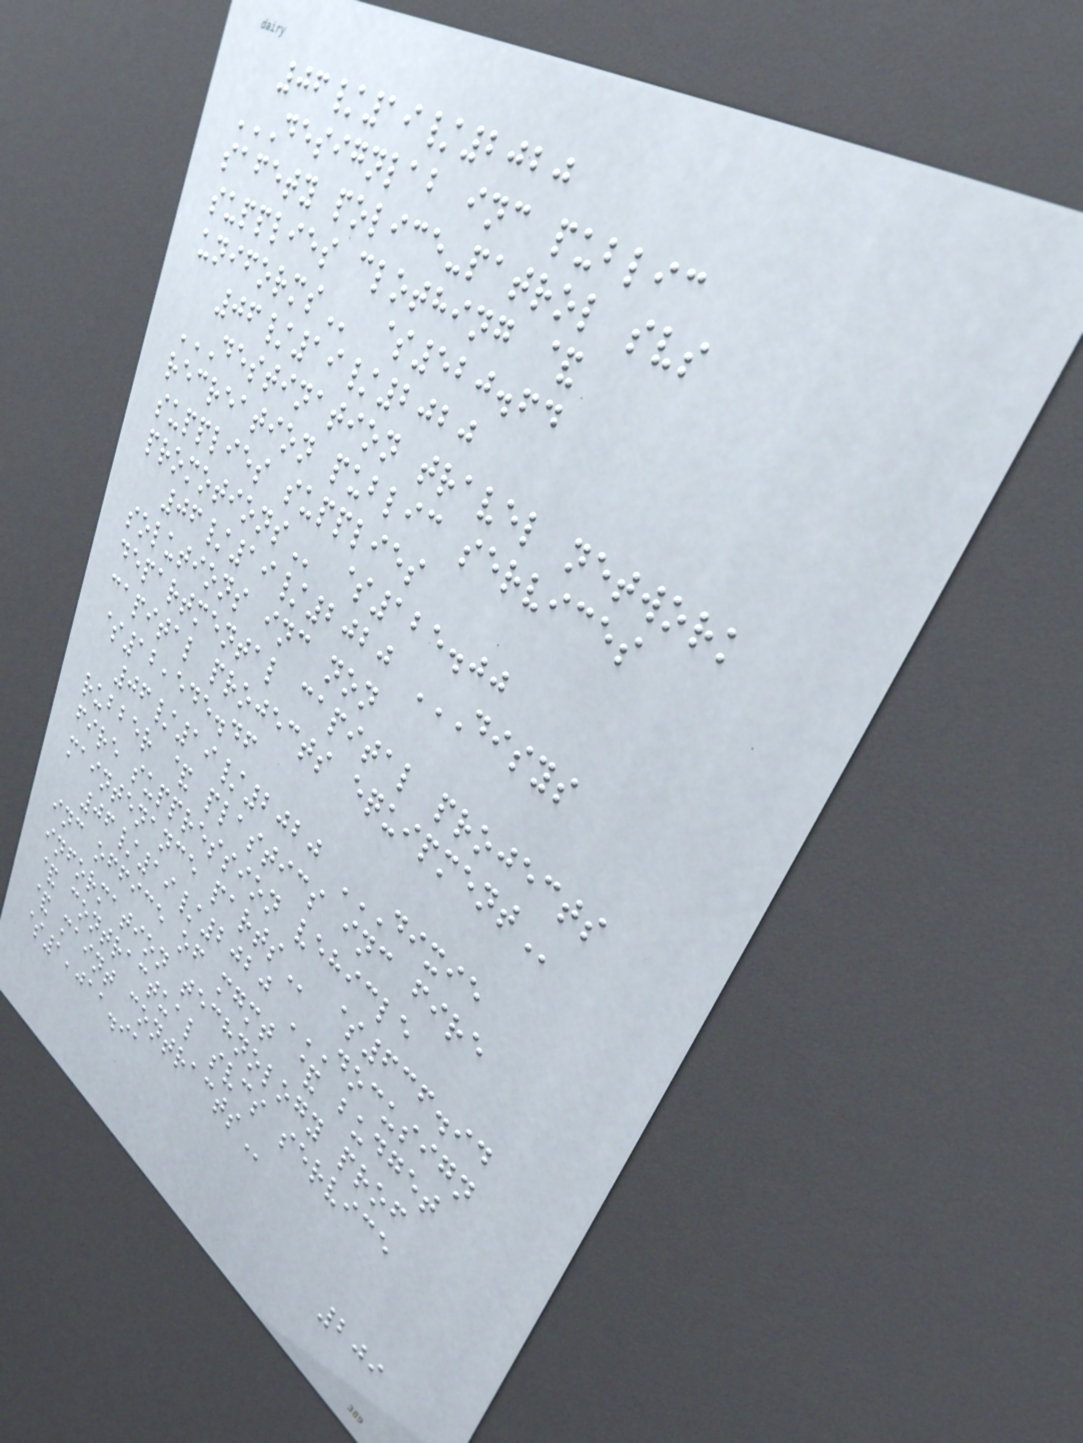06/19/2020
DESIGNLAB INC PUBLIC
SAFETY POLICE-PATROL SVS
SUPPLIES CLOTHING &
UNIFORMS $520.64
06/19/2020
DESTINATION TRAVEL NETWORK
RECREATION PUBLIC SERVICES
SUPPLIES SUPPLIES
PROMOTIONS $125.00
06/19/2020 DISYS
SOLUTIONS INC NON
DEPARTMENTAL CAPITAL PROJECTS
CAPITAL PROJECTS EQUIPMENT
$12,545.46
06/19/2020 DIXIE
RUBBER & PLASTICS INC FIRE
FIRE SUPPRESSION VEHICLE
MAINTENANCE PARTS $636.94
06/19/2020 DOCUSIGN
INC OFFICE OF MGMT & BUDGET
INFORMATION TECHNOLOGY PROF
& CONTRACTUAL SVCS SERVICE
& MAINT CONTRACTS
$1,011.91
209
